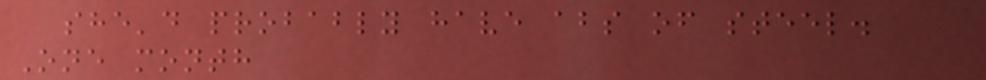she'd probably have abs of steel.
One month
